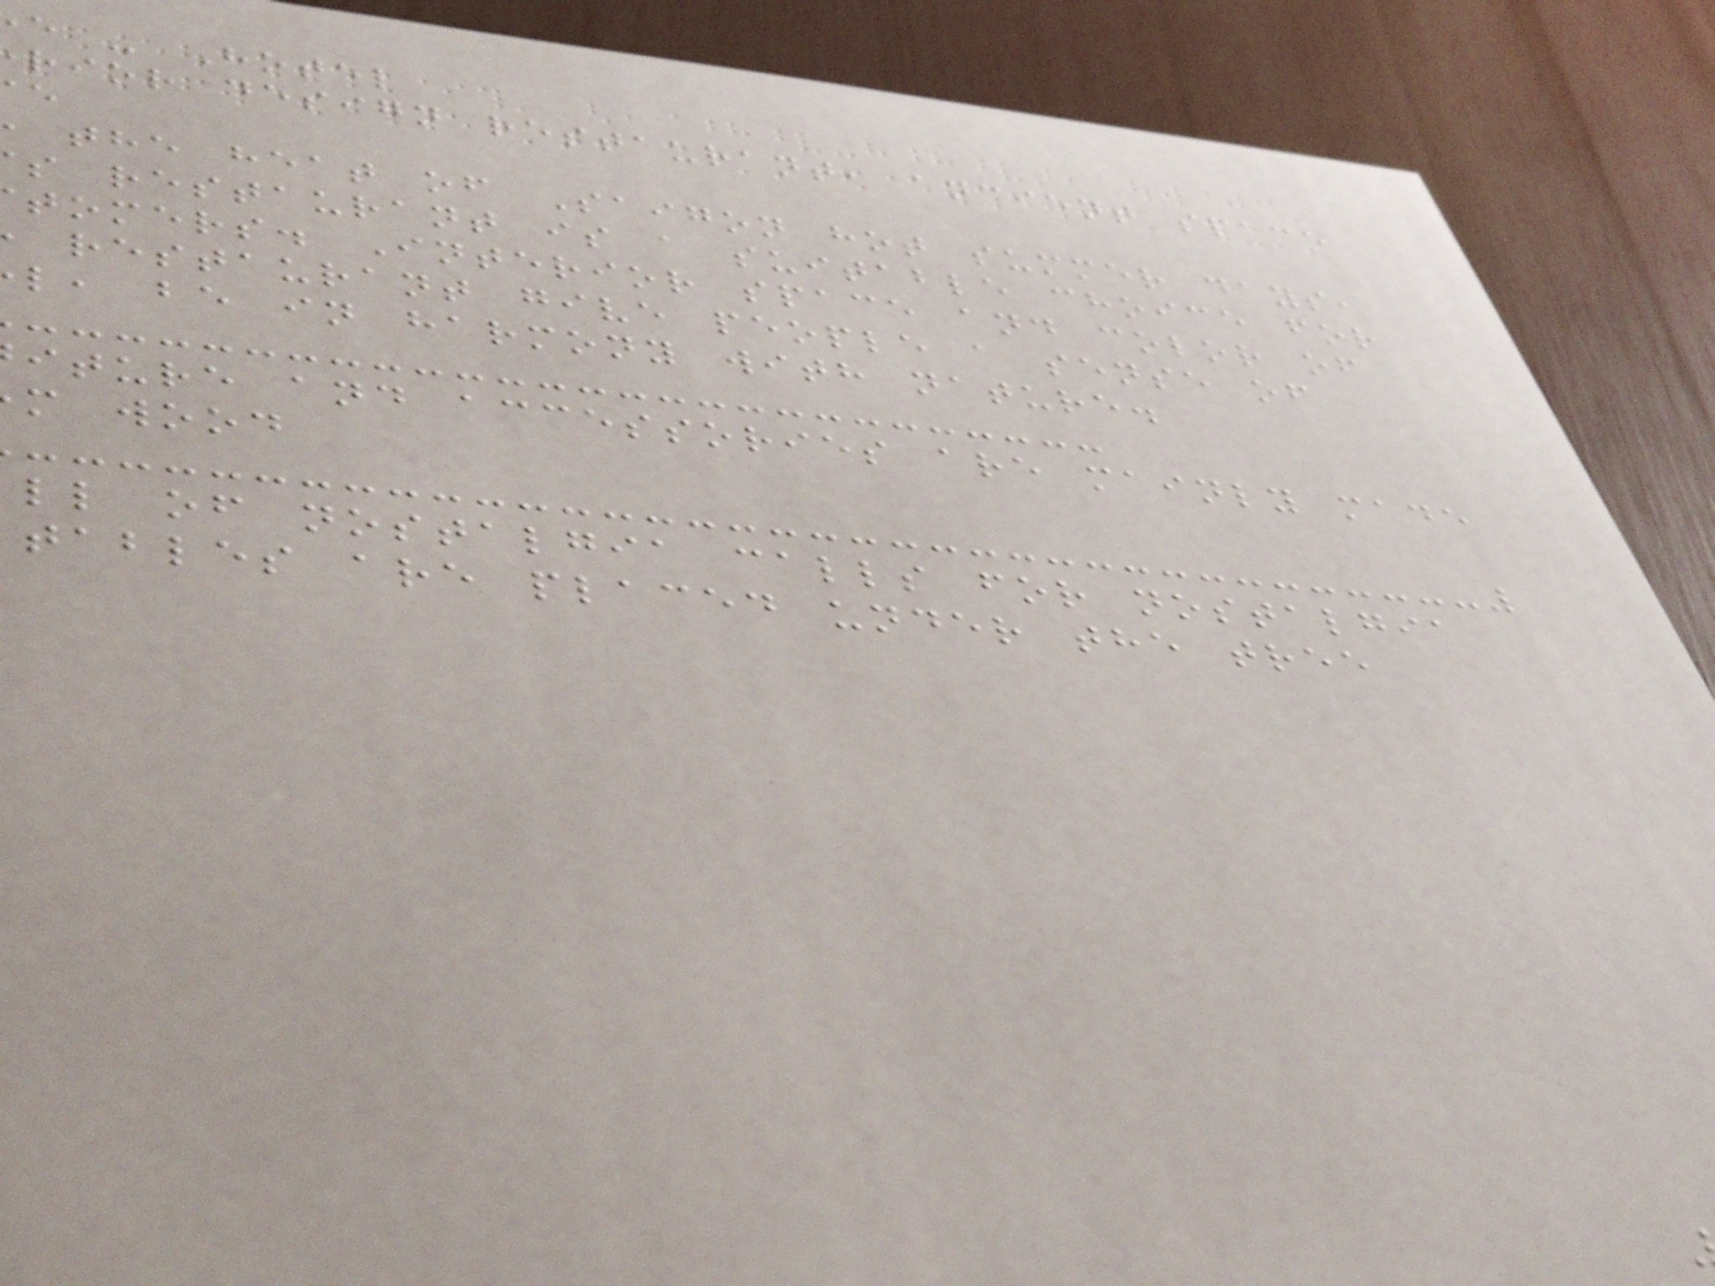e - Hotel
rior design restaurant, ancient space
the heat of Saigon hot summer days,
s restaurant is a suitable choice for
tomers. Interior space and color of
restaurant give people a sense of
l, be in harmony with nature.
iture and accessories are mainly made
m wood
ll of nostalgia calls for nostalgia
tables are placed under the tree
